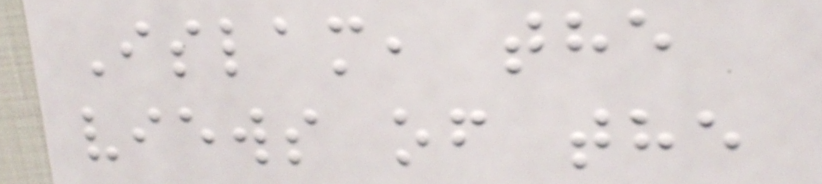Islam, the
views of the
